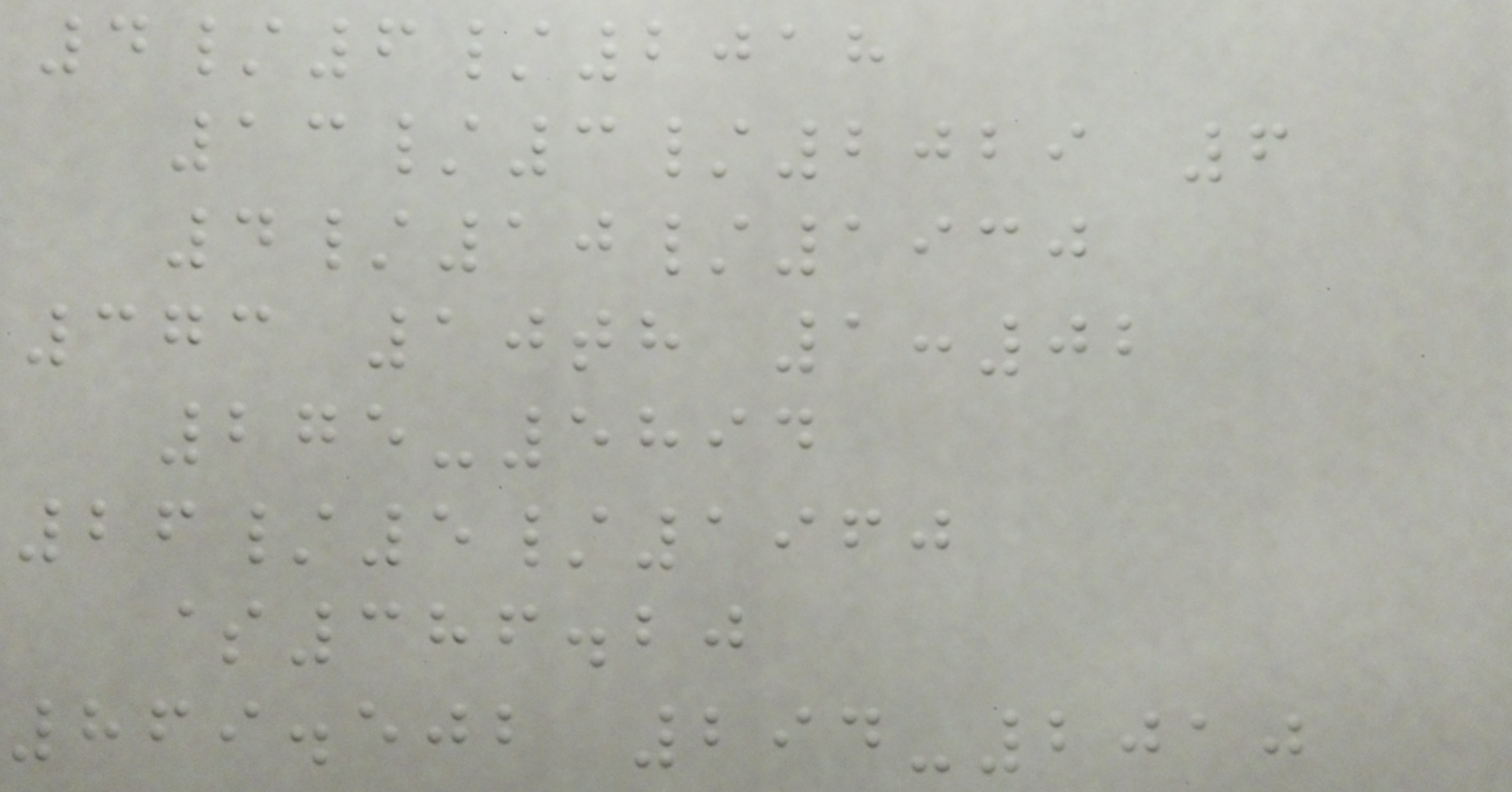4/6/2018
13/3/2029 6
4/10/1930
373 10th 1:02
275-5894
26/5/1960
$386.20
869.502 294-2010
